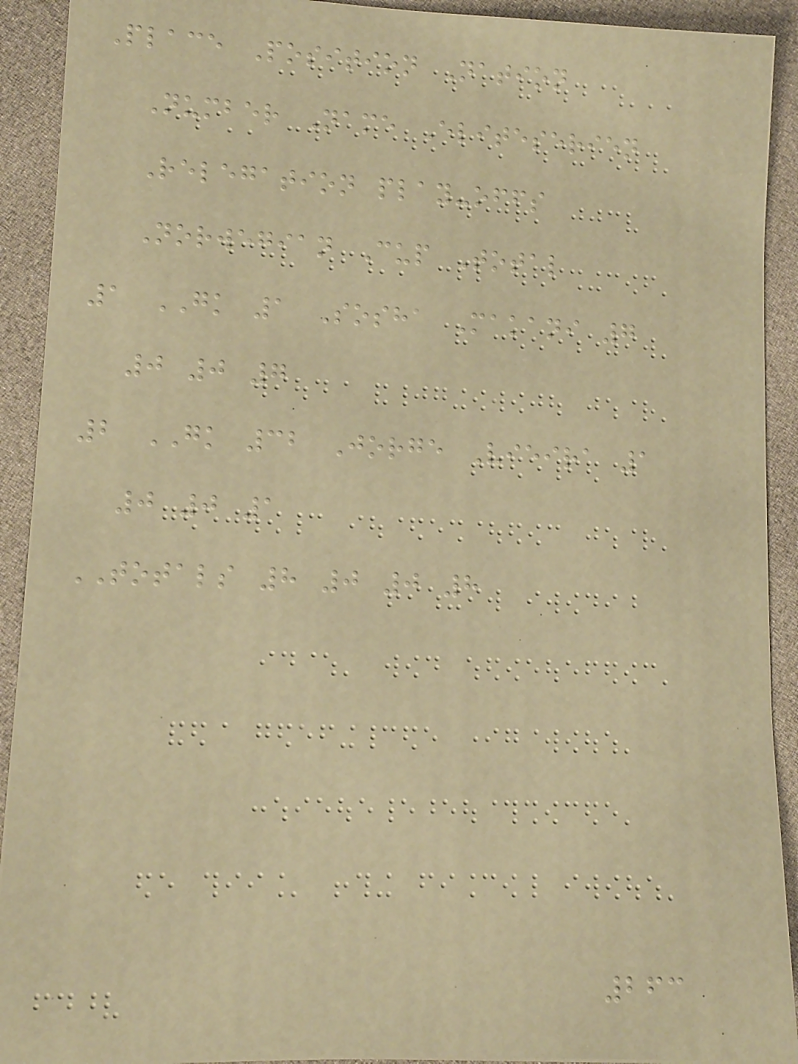Place Position Nation
Number Name Eliteserien
Relegation play-offs
Norwegian Cup Total
1 GK 1 Sosha Makani 7
0 0 7
2 GK 32 Jorge Vieira 1
0 0 1
TOTALS 8 0 0 8
263
